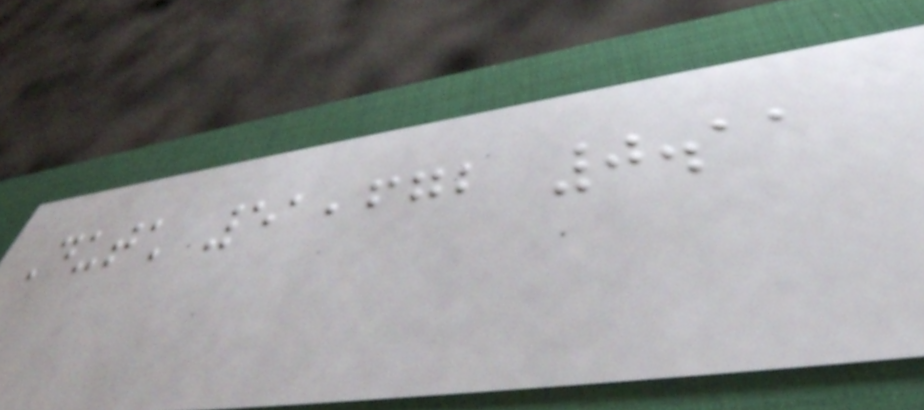Dutch 51,672 0.11
